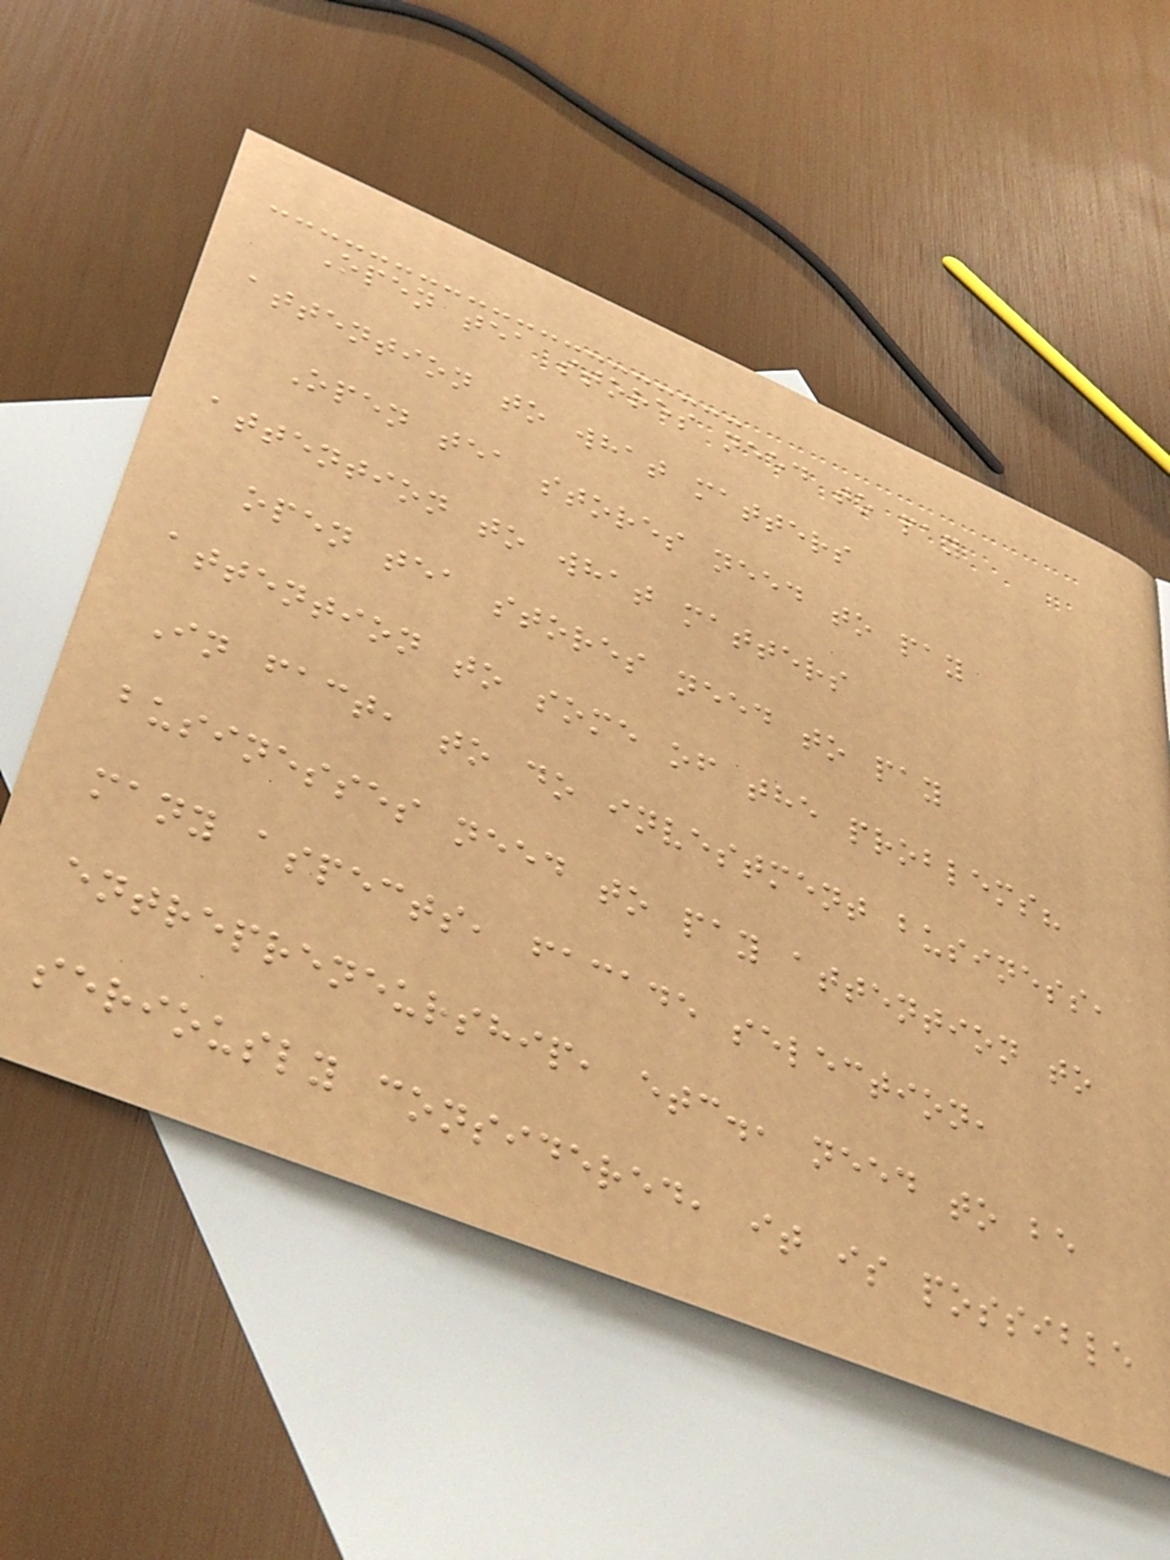Open tea stores need to pay
attention to what matters
Open tea stores need to pay
attention to what matters
open tea stores need to pay
attention to some of the problems?
In fact, to do investment business,
businesses need to pay attention to
many aspects, facade selection,
entrepreneurship, etc., need to be
seriously considered, it is possible
